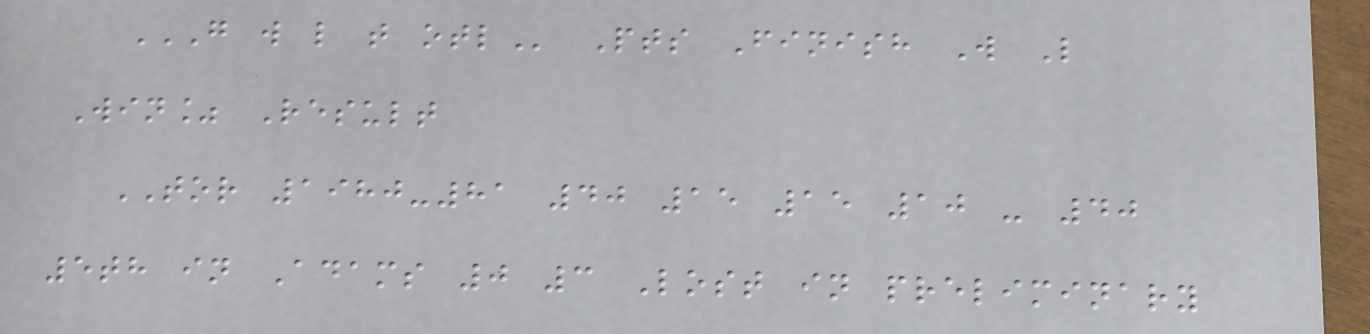G W L T OTL Pts Finish W L
Win% Result
TOR 1980-81 40 15 15 10 - 40
5th in Adams 0 3 Lost in preliminary
